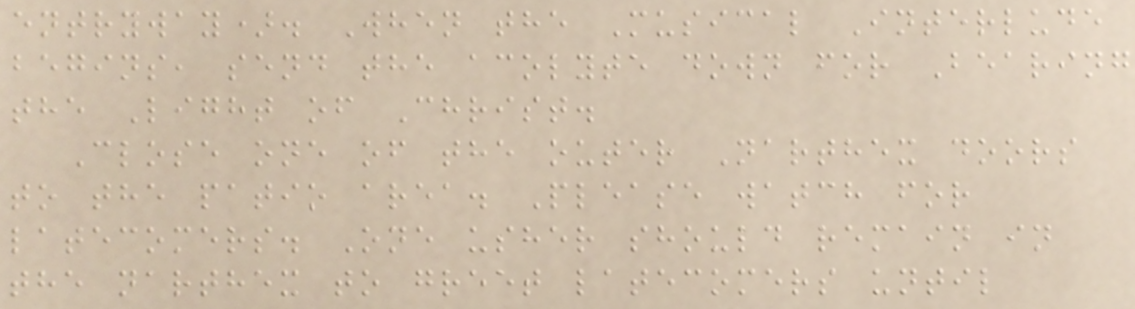entryway). When the Musical Interlude
begins, send the acolyte down for Bearing
the Light of Christ.
Close one of the outer Narthex doors
to the patio area. Please watch for
latecomers. One usher should remain in
the narthex to greet latecomers until
